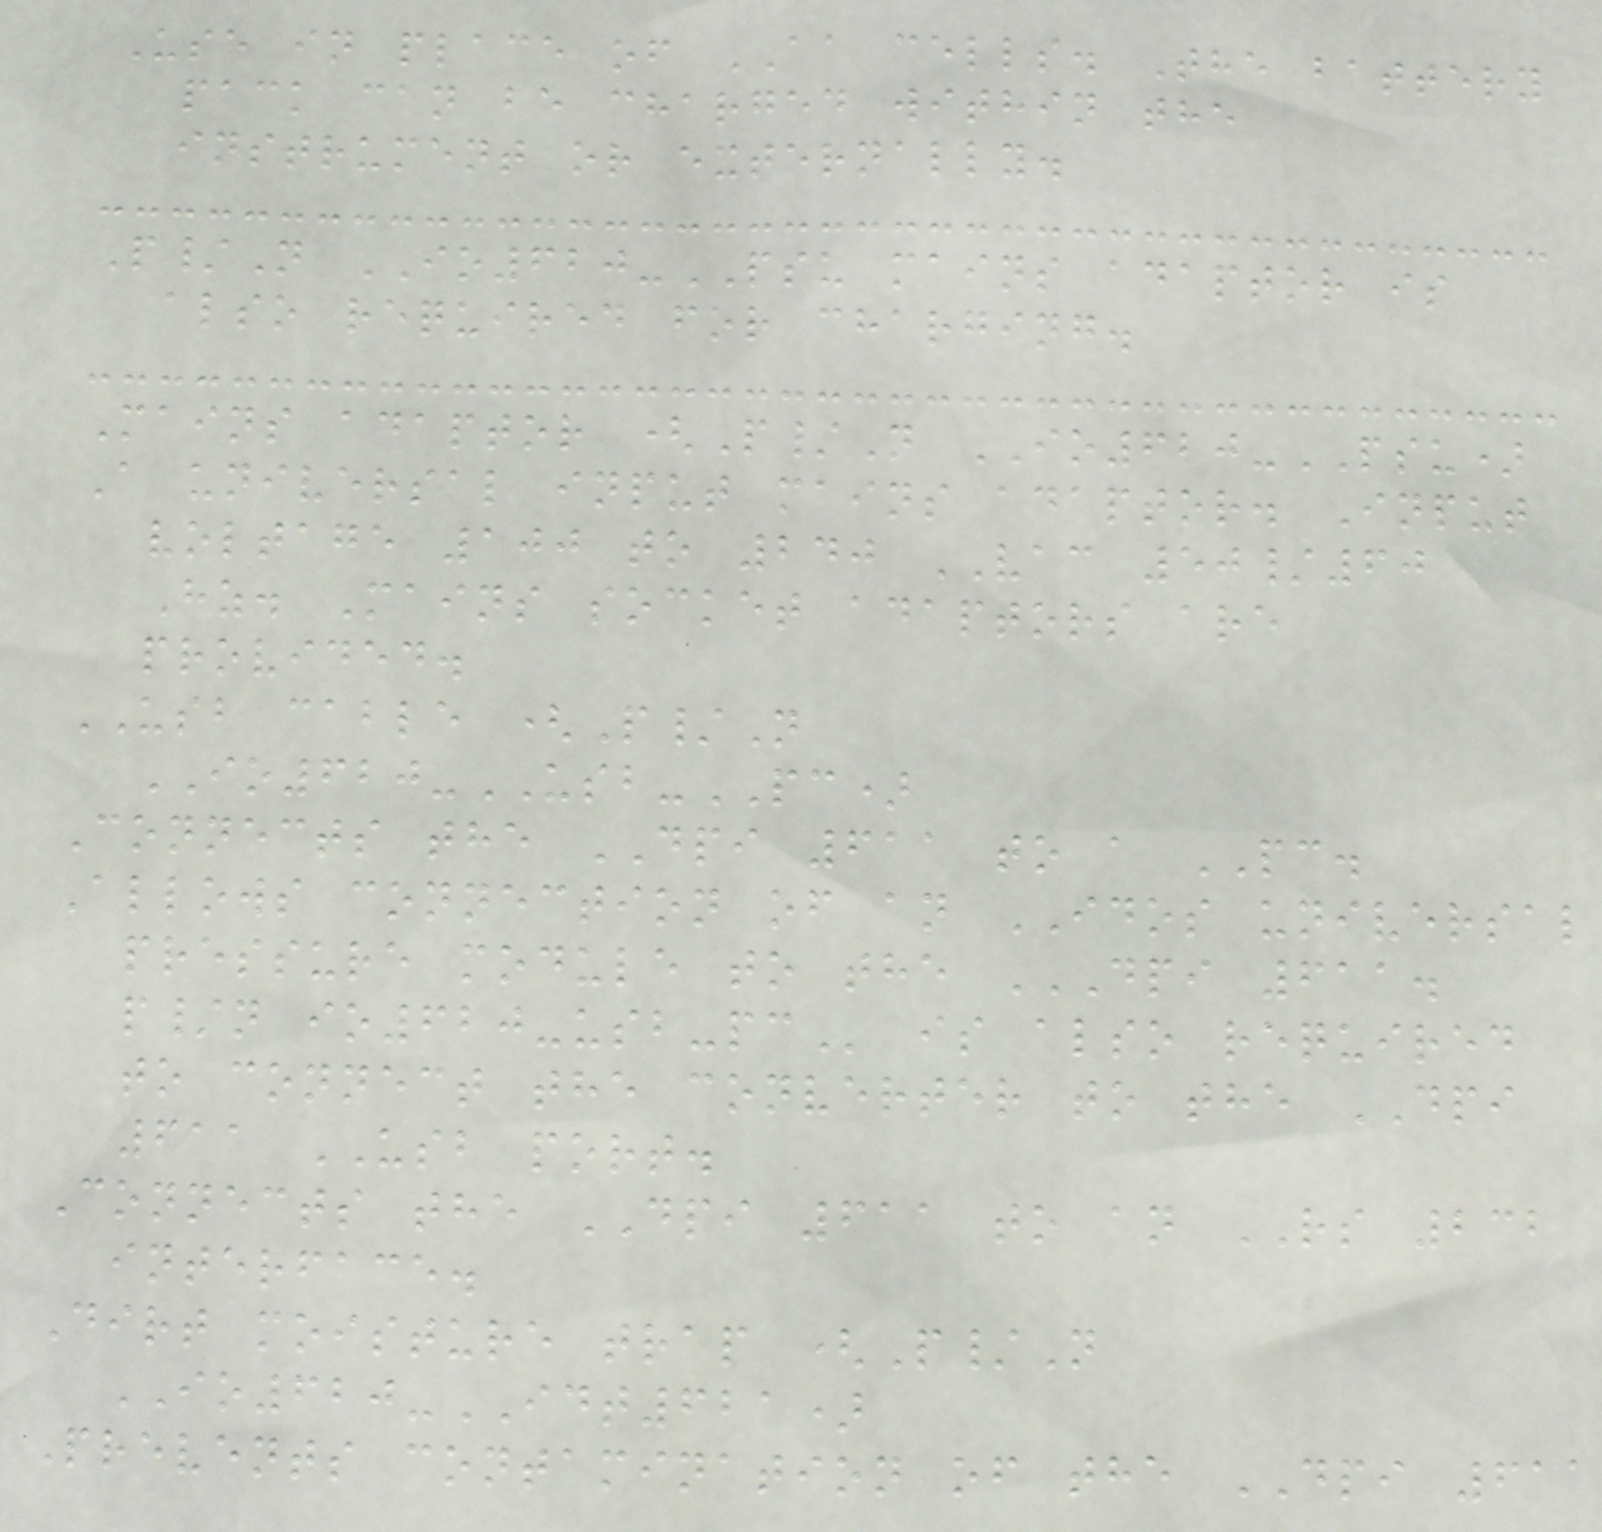Use in place of AA cells. The battery
pack can be charged within the
instrument or externally.
P/N IO620-PSU mains adaptor is
also required for charging.
Mains adaptor (P/N IO620-PSU)
A universal input mains adaptor. Input
voltage 100 to 240 VAC 50/60
Hz. Mains socket adaptors are
provided.
USB cable (P/N
IO620-USB-PC)
Connects the DPI 611 to a PC.
Allows connection of an IDOS universal
pressure module to the DPI 611.
P/N IO620-USB-PC is also required
to connect the converter to the DPI
611 USB port.
Connects the DPI 611 to an RS 232
interface.
Dirt moisture trap (P/N
IO620-IDT621)
Prevents contamination of the DPI 611
